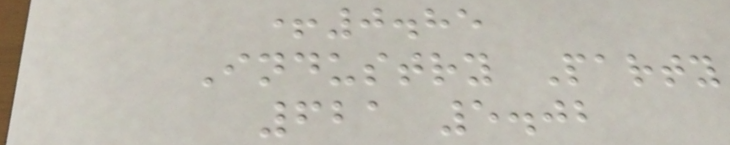+0.85
Industry Party
621 5.02
